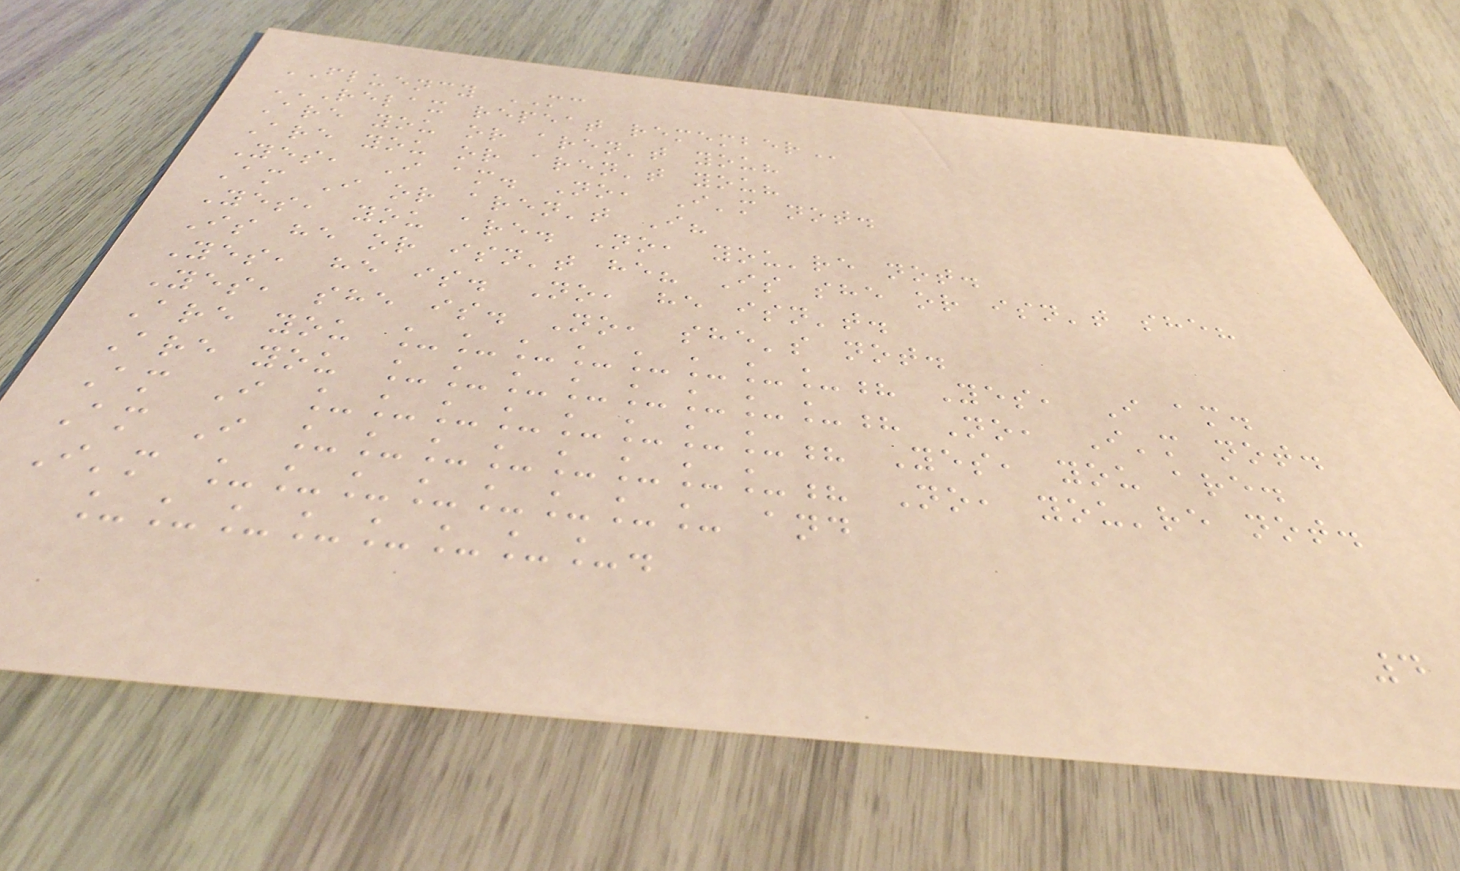FLUENCY MC
RELAX REPEAT REMEMBER
Are you or aren't you?
Are you or aren't you?
Yes, I am. No, I'm not.
Am I or aren't I?
Yes, you are. No, you're not.
Is he or isn't he? Is she or isn't she?
Yes, he is. No, he isn't.
Yes, she is. No, she's not.
Are you ________? Yes, I am.
Are you ________? No, I'm not.
Am I ________? Yes, you are.
Am I ________? No, you're not.
I'm ________ and
________.
4
